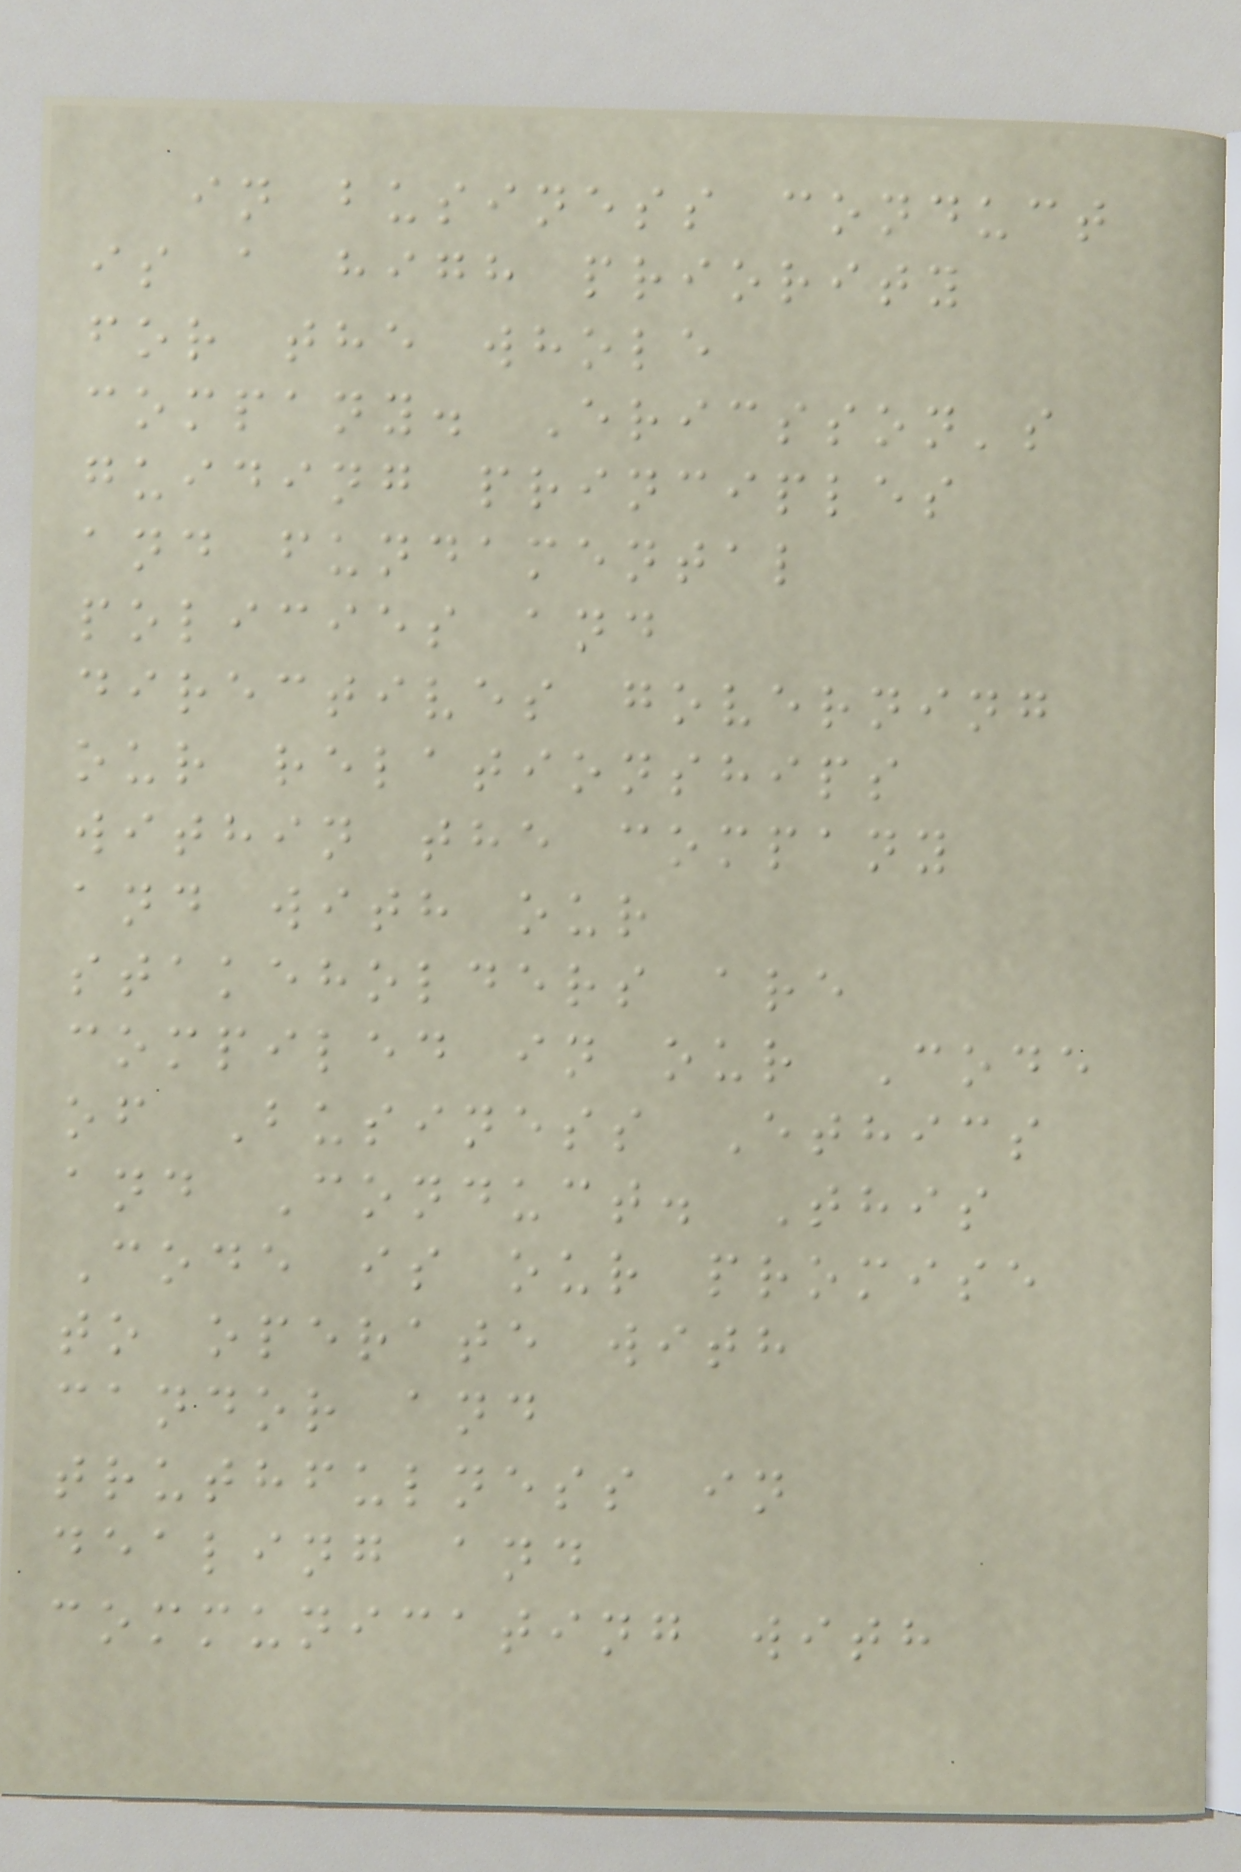in business conduct
is a high priority
for the whole
company. Ericsson's
guiding principles
and fundamental
policies and
directives governing
our relationships
within the company
and with our
stakeholders are
compiled in our Code
of Business Ethics
and Conduct. This
Code is our promise
to operate with
candor and
truthfulness in
dealing and
communicating with
